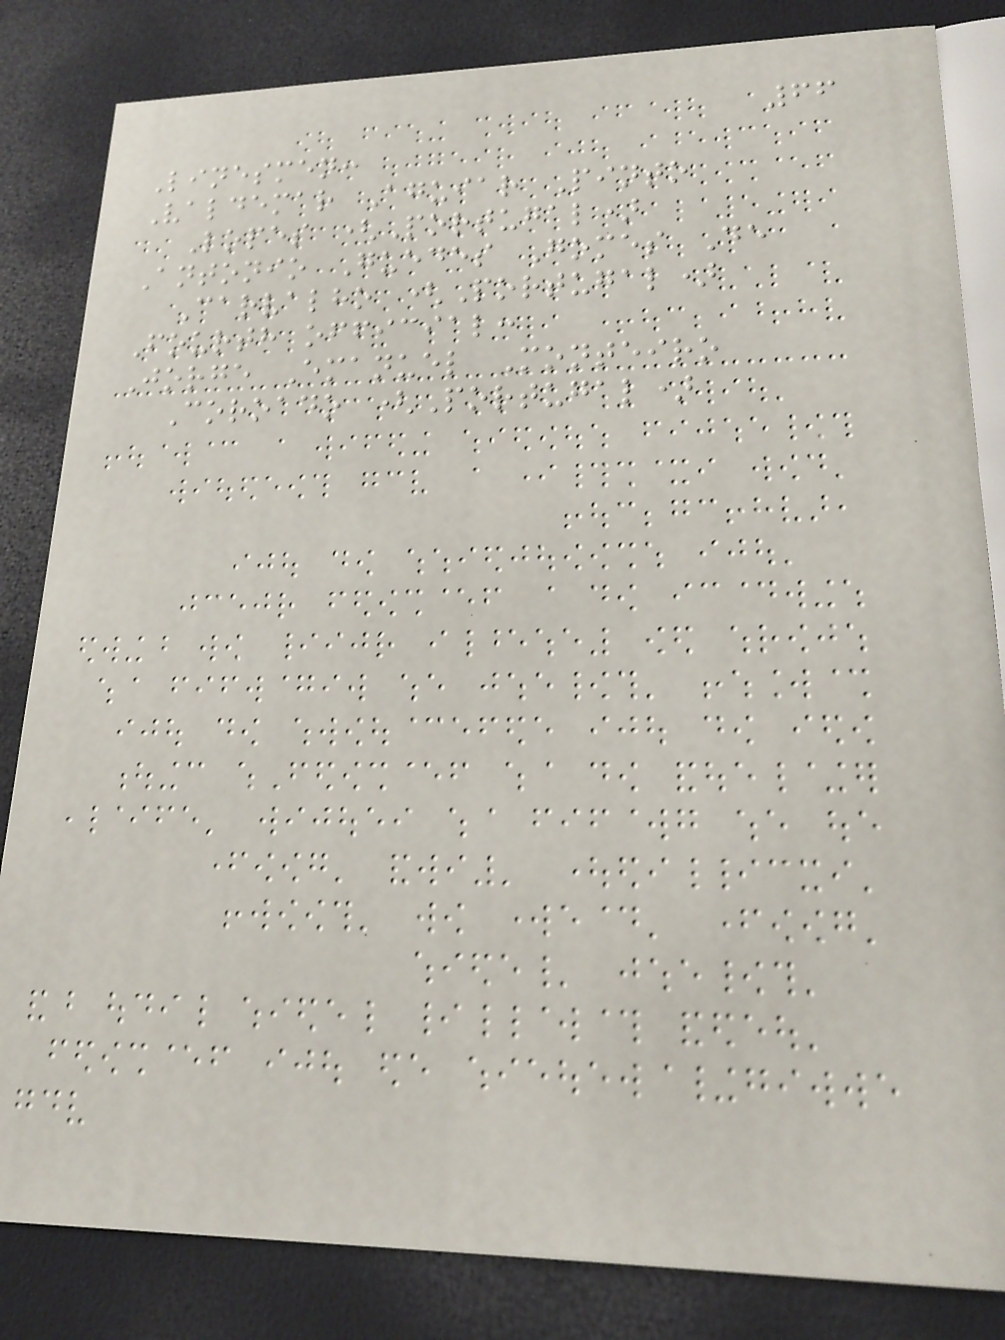66
Linesmen:
Valdemar Aguiar Pinto
Lopes (Portugal)
Antonio Guedes Gomes De
Carvalho (Portugal)
Fourth official:
Jorge Emanuel Monteiro
Coroado (Portugal)
